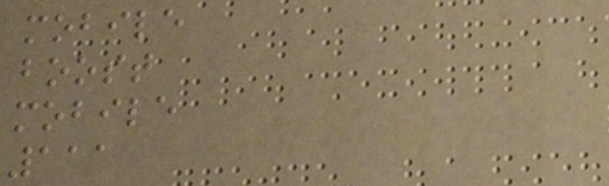mobile
boost
mobile
111
